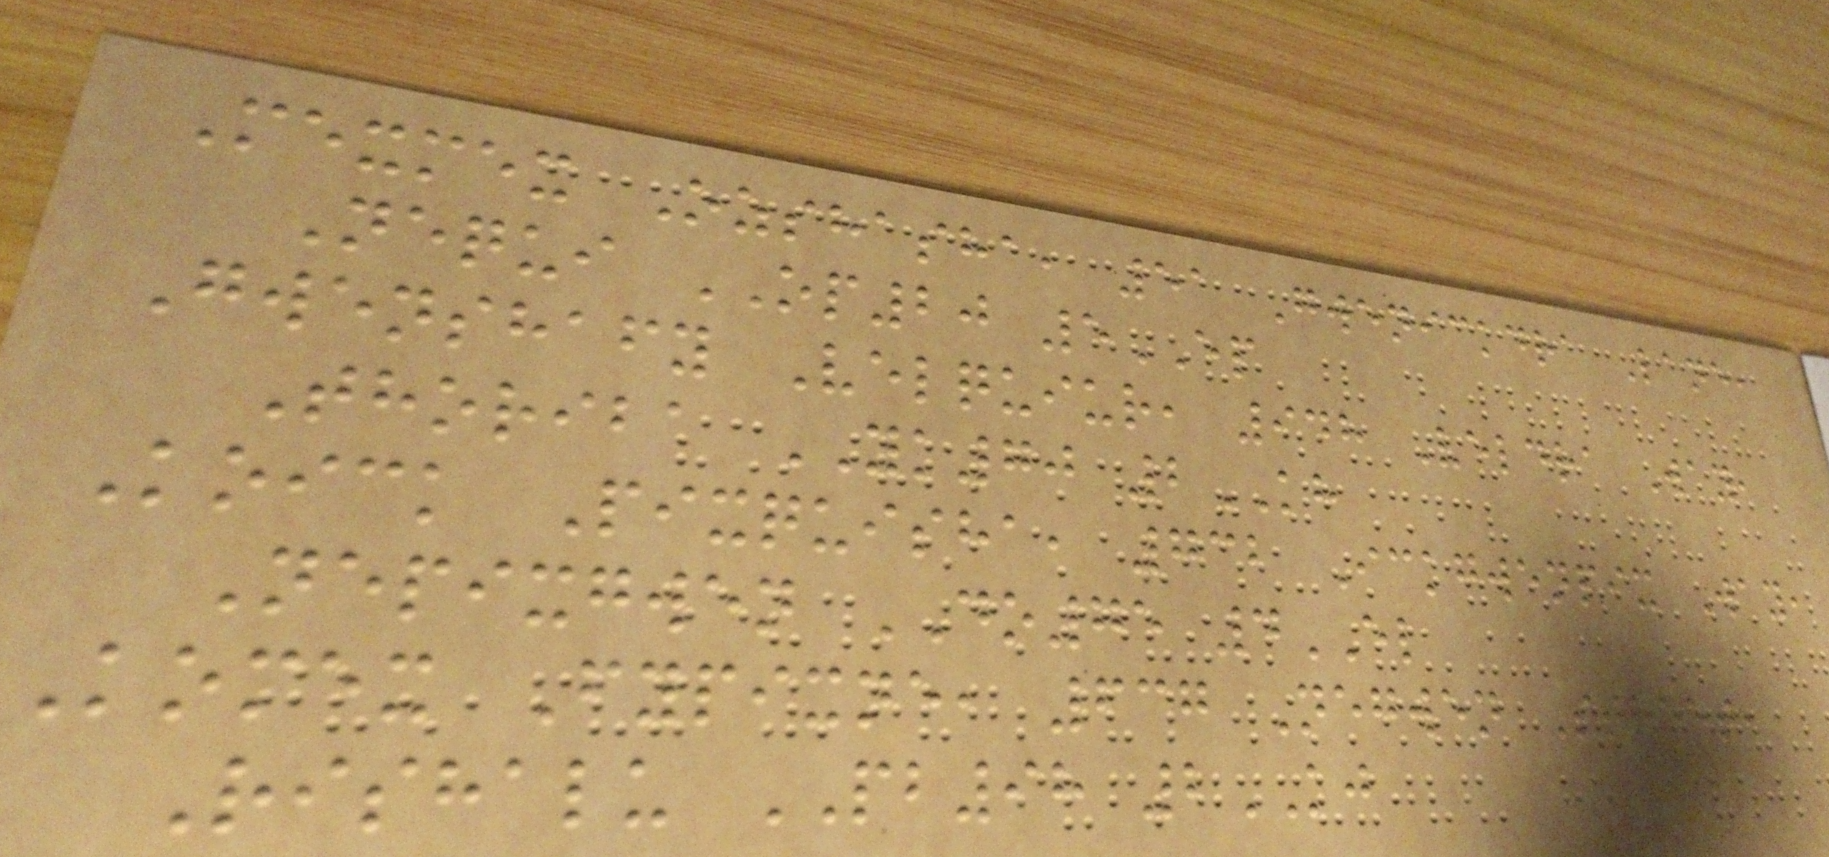Mexmex Ozshasha, 51 Gwenickdra Lane,
Nequi OP20 5EP
Gwenshafy Velquiur, 948 Veldra Way,
Thoriba YK70 2KH
Koick Pixquisha, 732 Ickgwenpix Way,
Nepixgwen DO75 4EL
Komex Fypixne, 637 Negwen Street,
Rishalu PB98 2KJ
